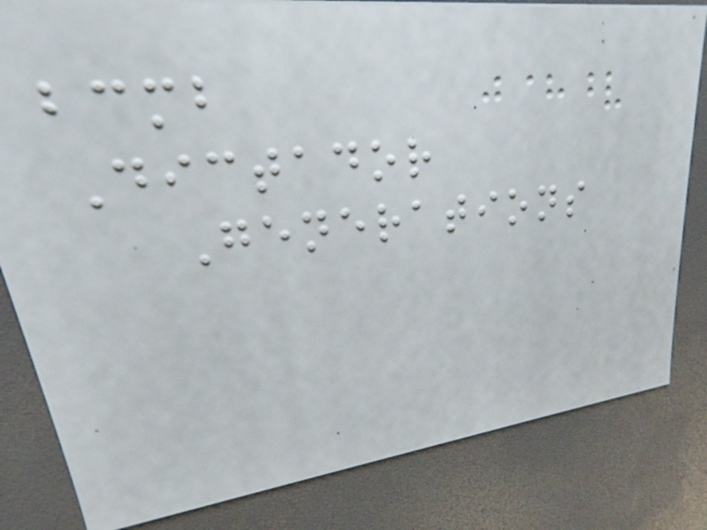bcmb
Dictador
Generations
